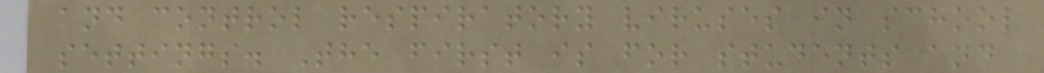and control respiratory viruses in school
settings. The first is for students and
